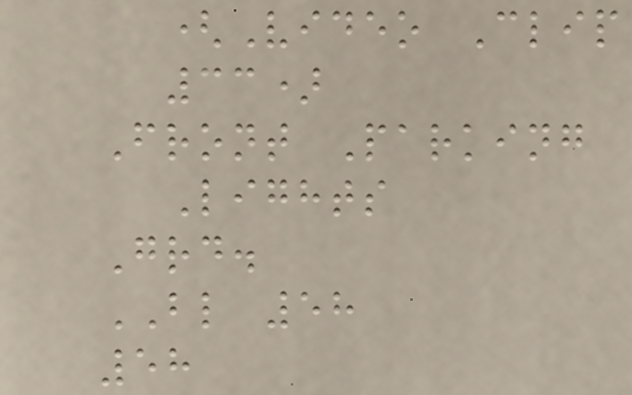(Video Clip
33)
Front Parking
Lights
Grd.
BL 58
58
